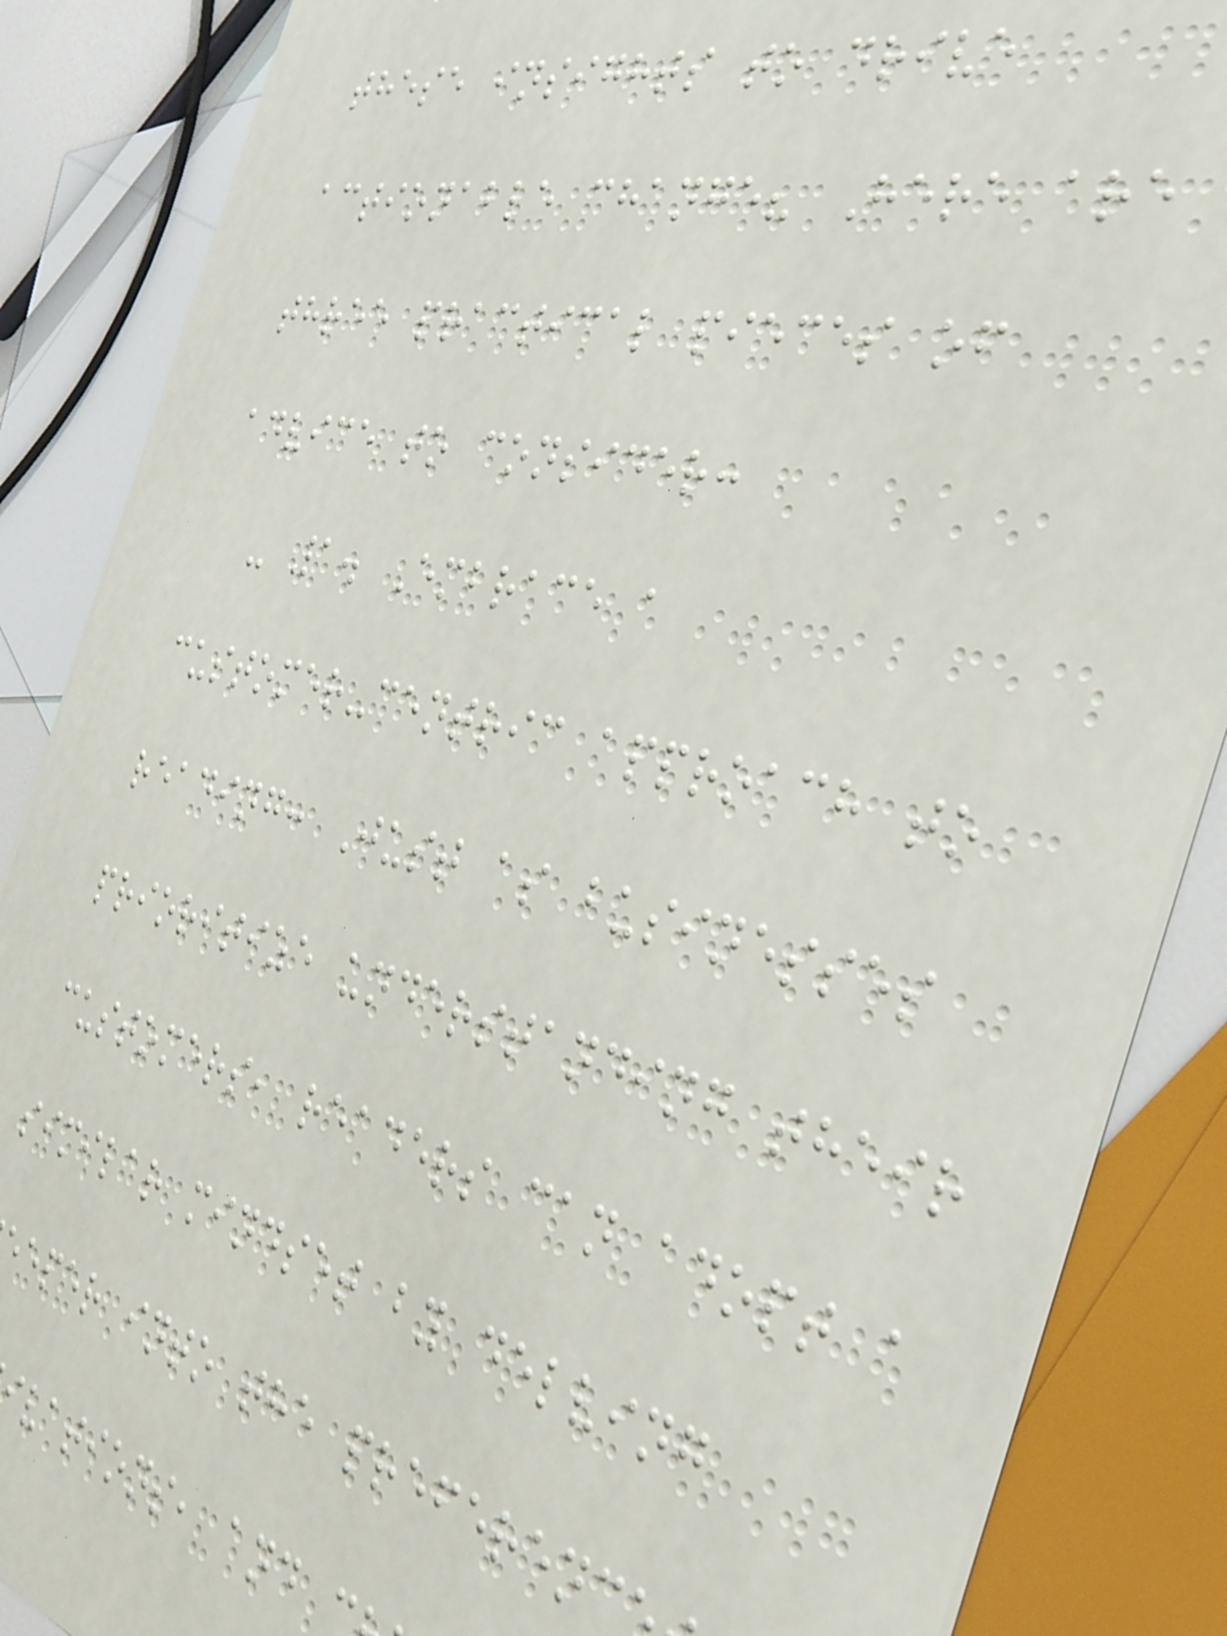these insights to drive
actionable change? Here are
three practical pieces of
advice to consider:
- 1. Embrace a
customer-centric approach to
reading: Just as businesses
prioritize understanding their
customers, readers can adopt a
similar mindset by delving
eper into the preferenc
vations, and
